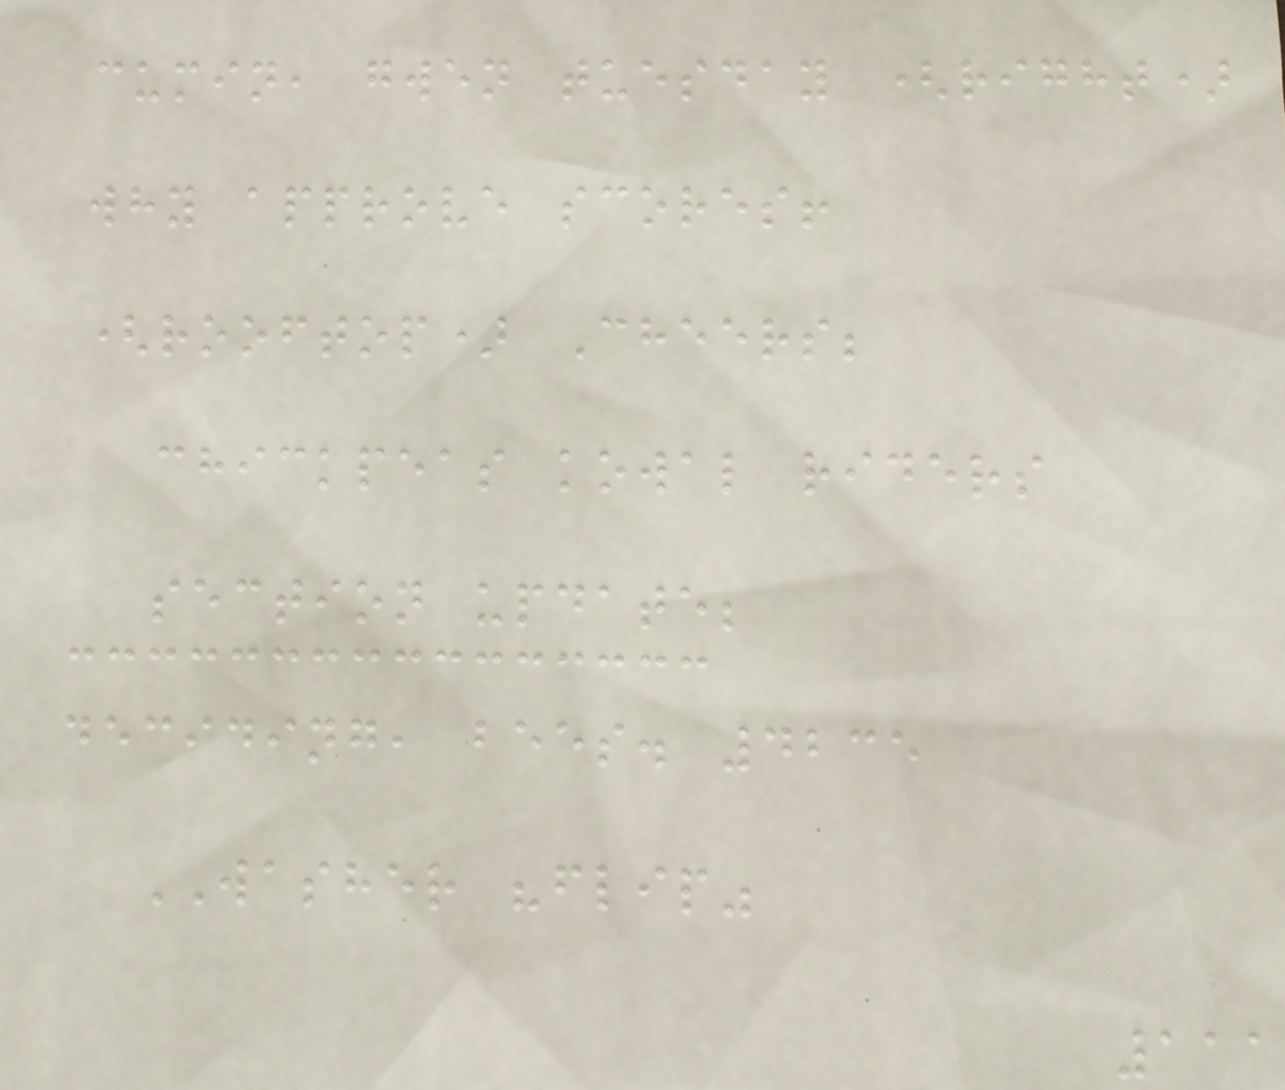cumin, gwen tuesday (right)
why approve scores!
(rooftop) Cheers;
chickpeas kowal riders
section update;
deciding, bees. 4235
WASHER "flip"
111
